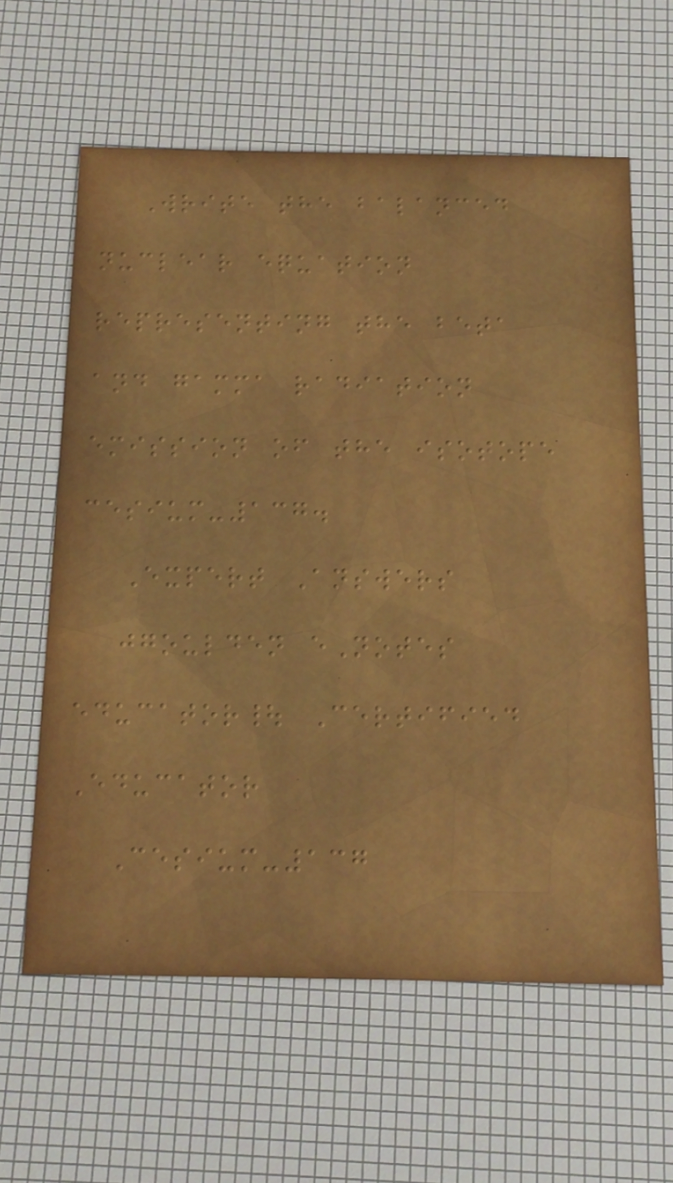Write the balanced
nuclear equation
representing the beta
and gamma radiation
emission of the isotope
cesium-137.
Expert Answers
jgoulden eNotes
educator| Certified
Educator
Cesium-137
